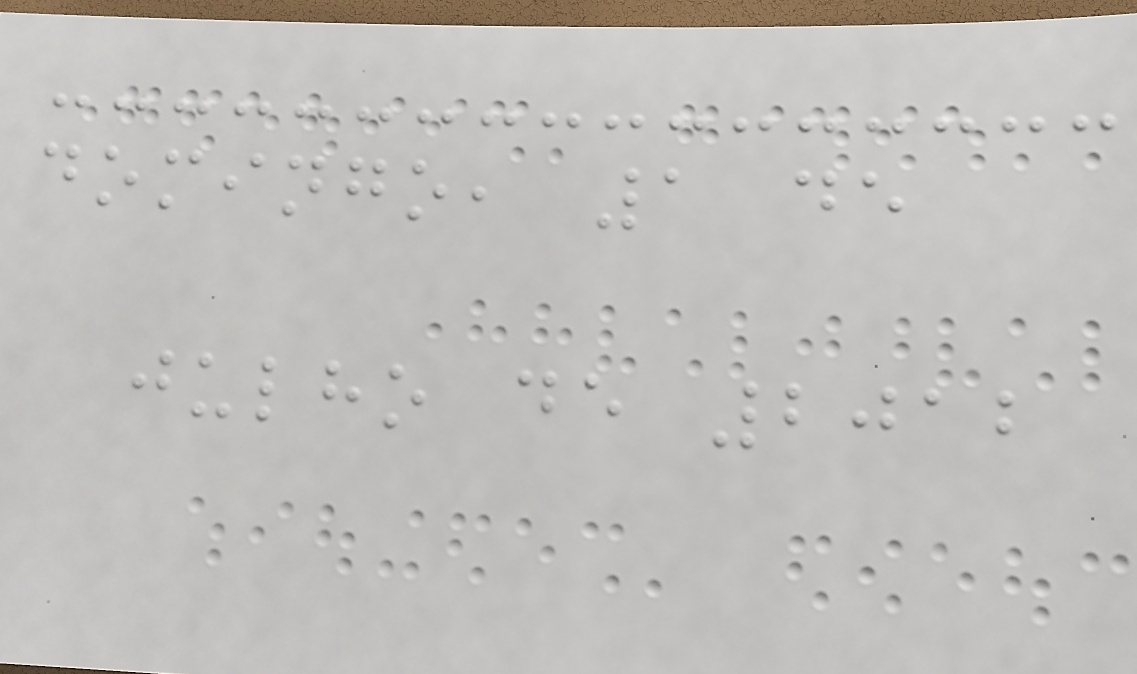domingo, 1 de
julho de 2012
